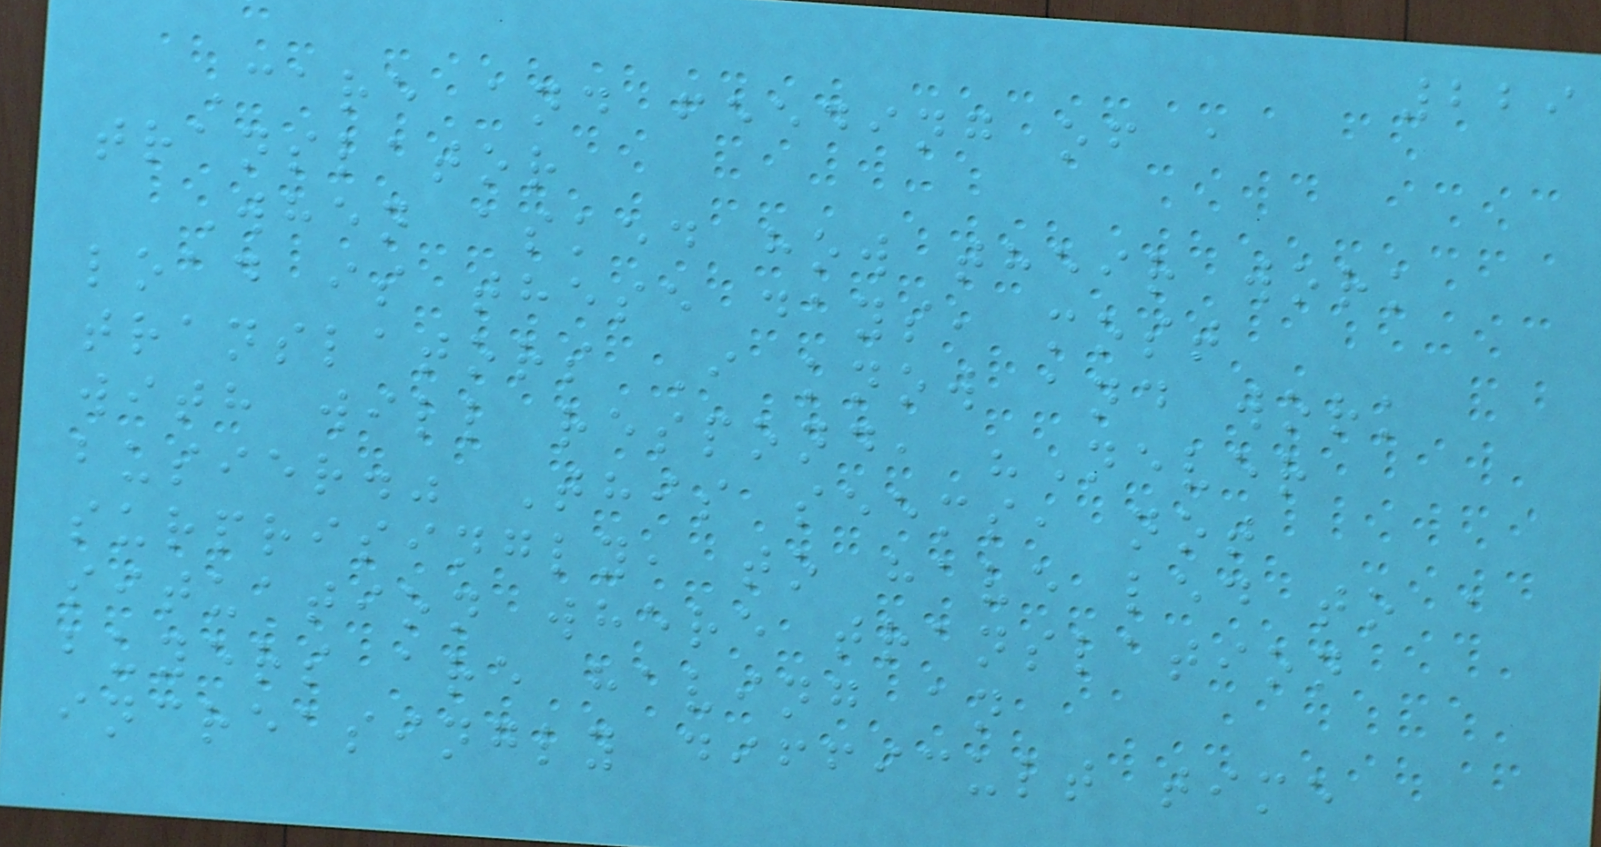229
Care and feeding of a
translator
When asked how their work
load is these days, most
translators I know and work
with will respond, "Never
busier." This seems, not
surprisingly, to have led to a
situation where translation
buyers are having an
increasingly difficult time
